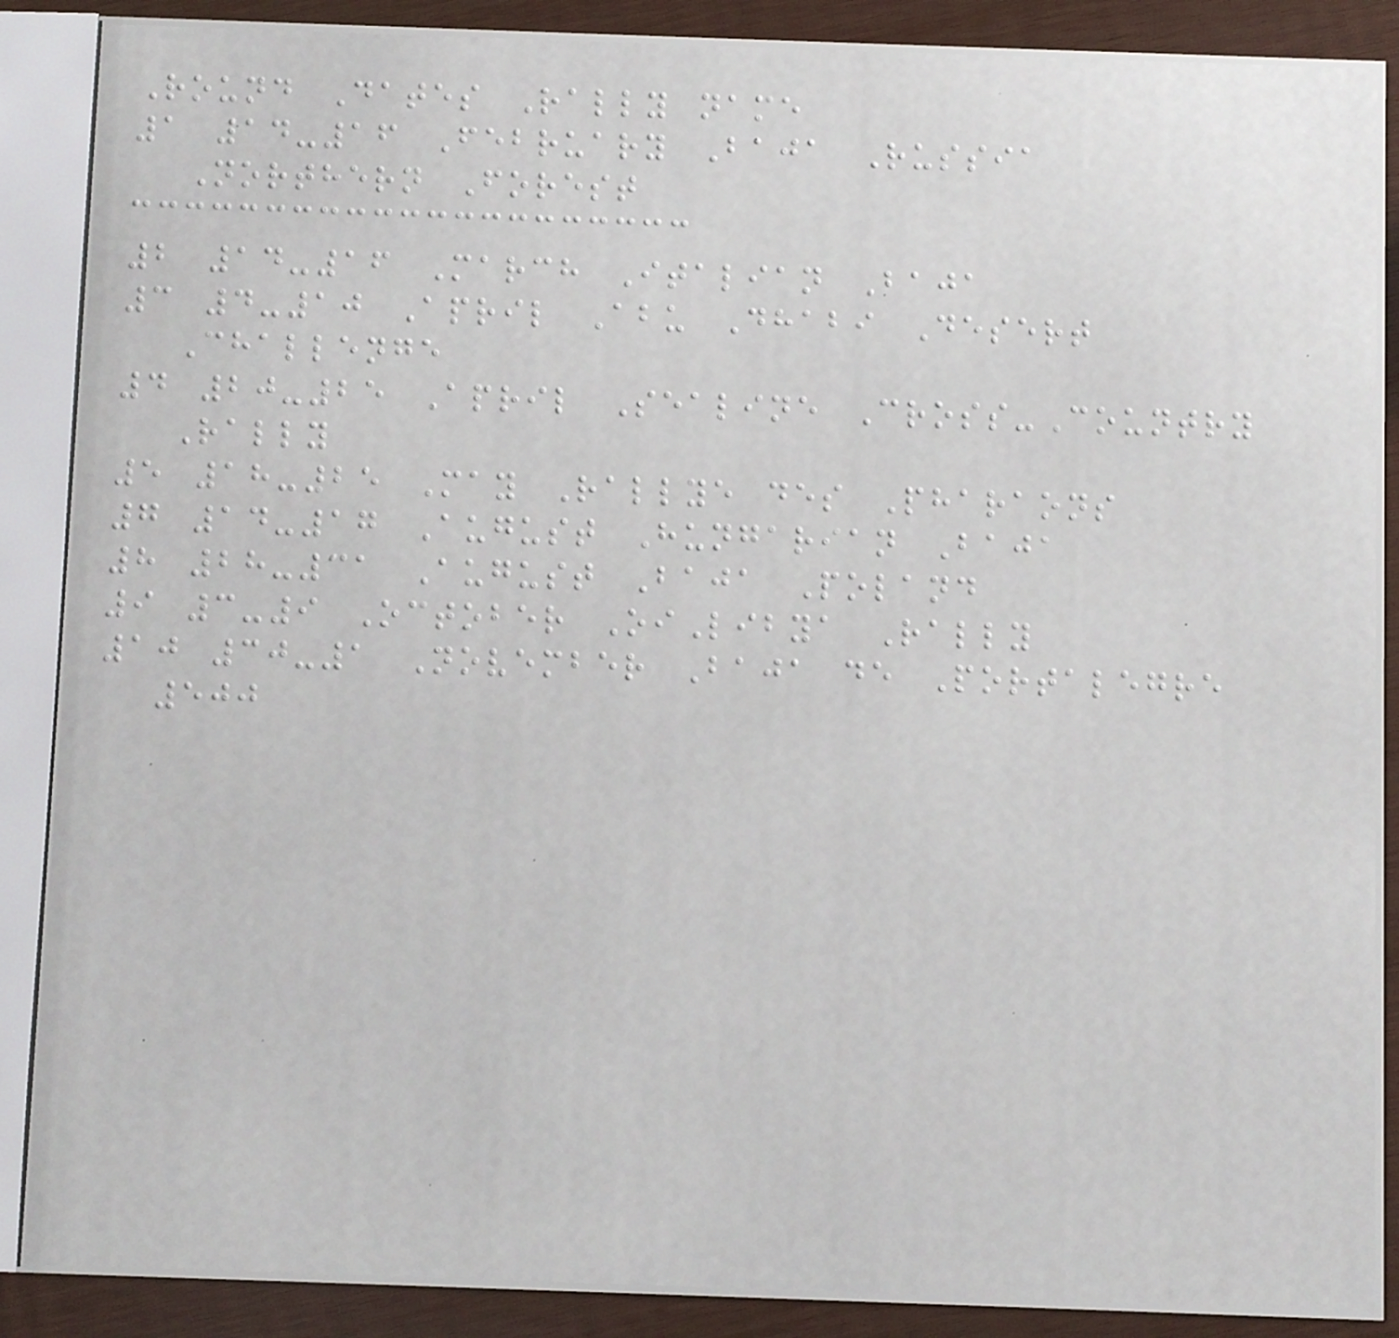Round Dates Rally name
1 14-16 February Baja Russia
Northern Forest
2 14-16 March Italian Baja
3 4-10 April Abu Dhabi Desert
Challenge
4 20-25 April Sealine Cross-Country
Rally
5 18-25 May Rallye des Pharaons
7 14-17 August Hungarian Baja
8 28-31 August Baja Poland
9 3-9 October OiLibya Rally
10 30-1 November Baja de Portalegre
500
